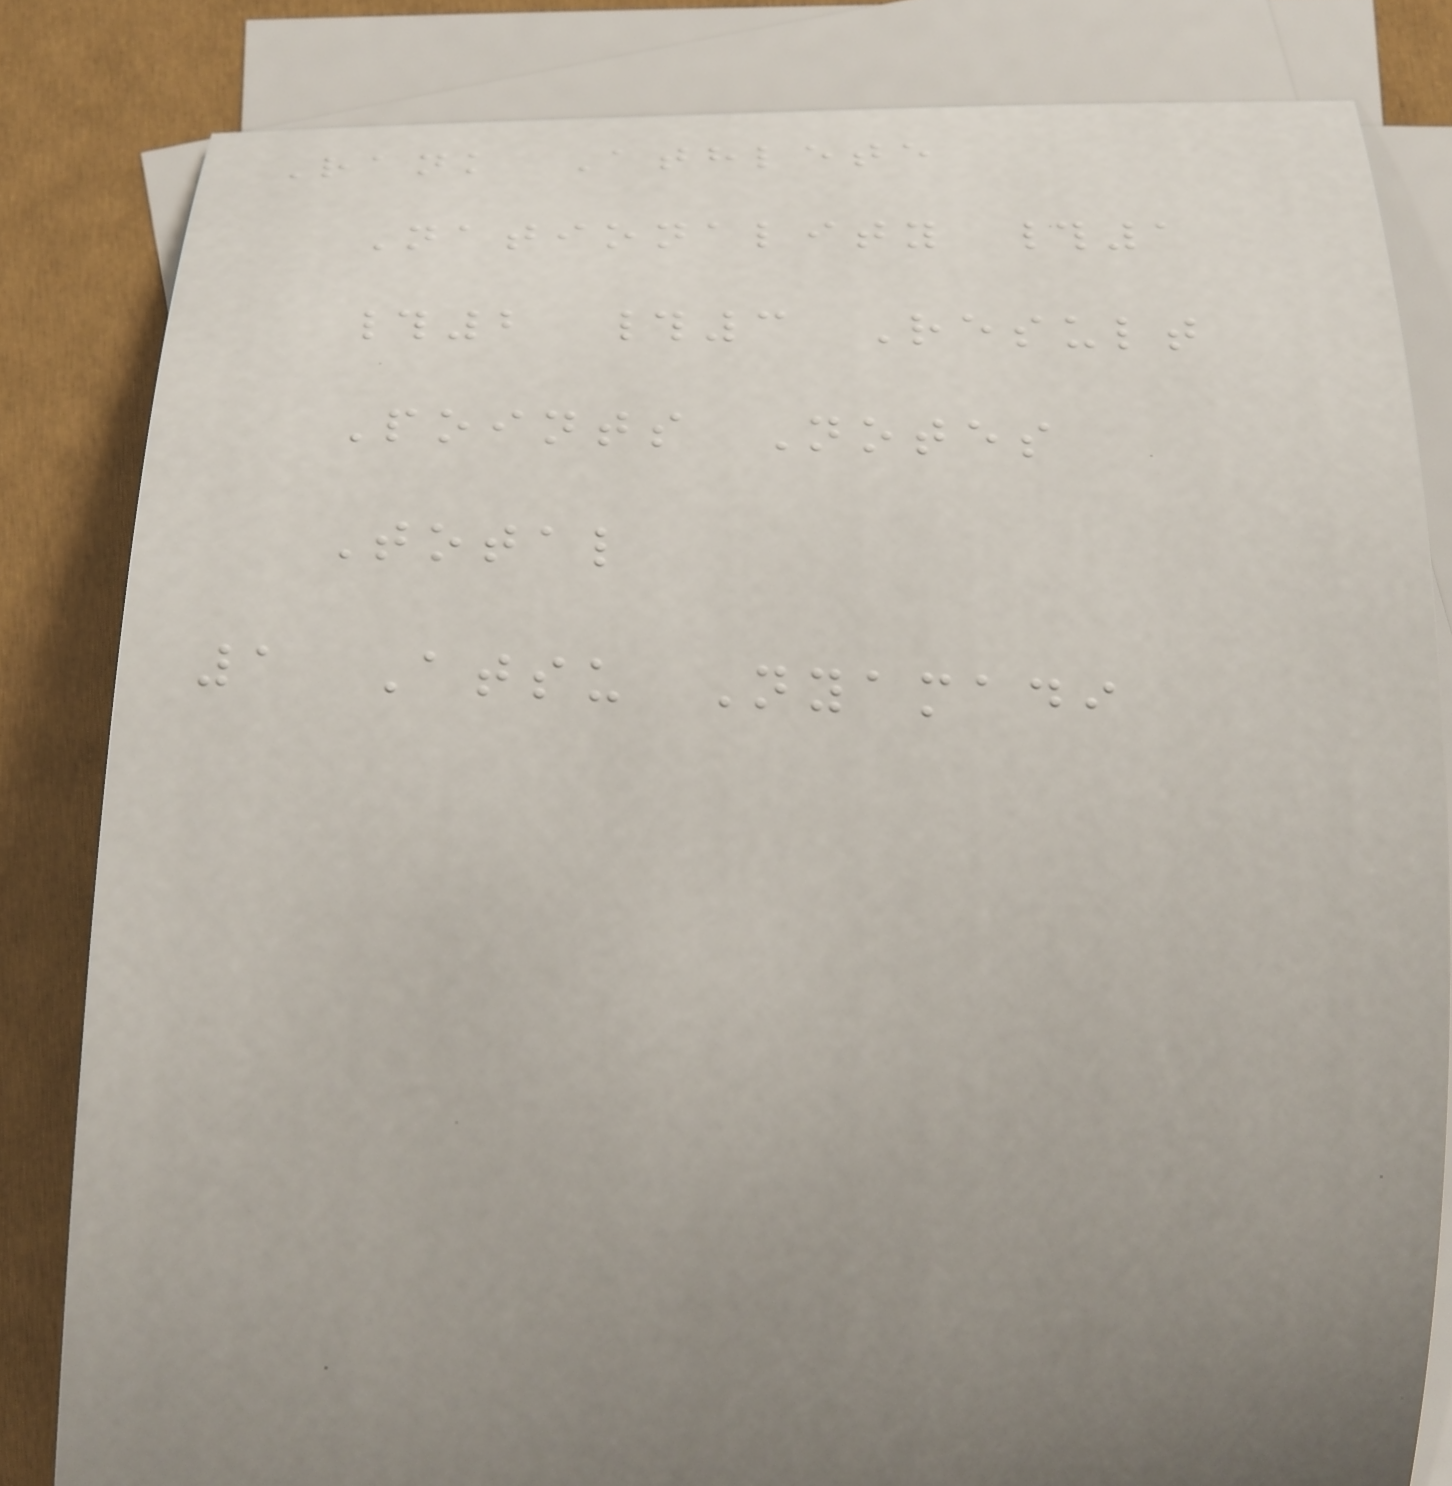Rank Athlete
Nationality #1
#2 #3 Result
Points Notes
Total
1 Atsu Nyamadi
